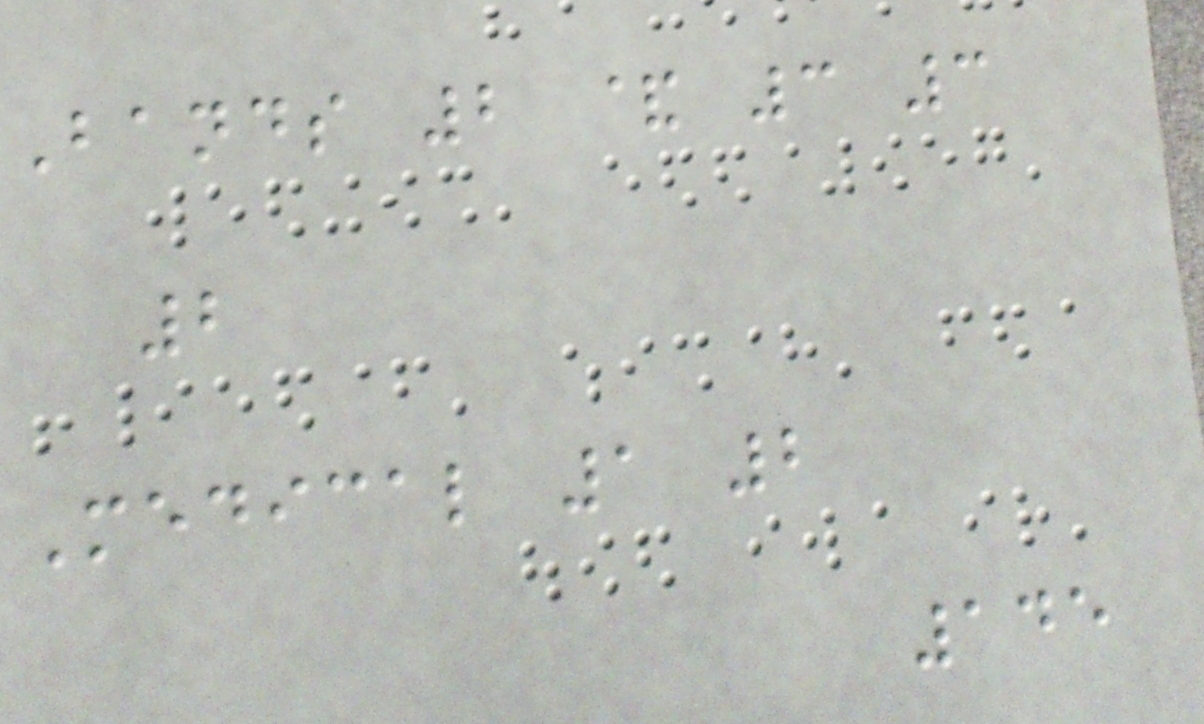Bands 2 & 3 3
2
Medical 1 2
145
